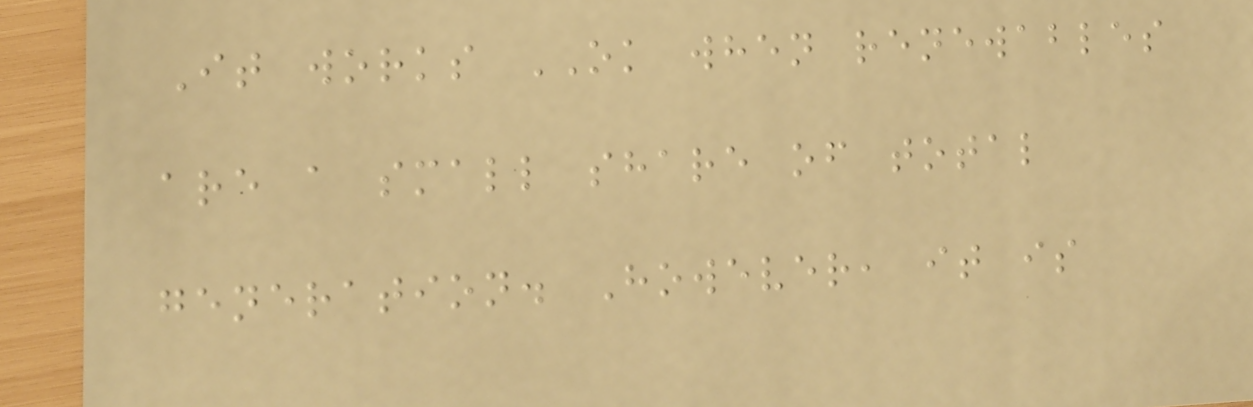It works OK when renewables
are a small share of total
generation. However, it is
